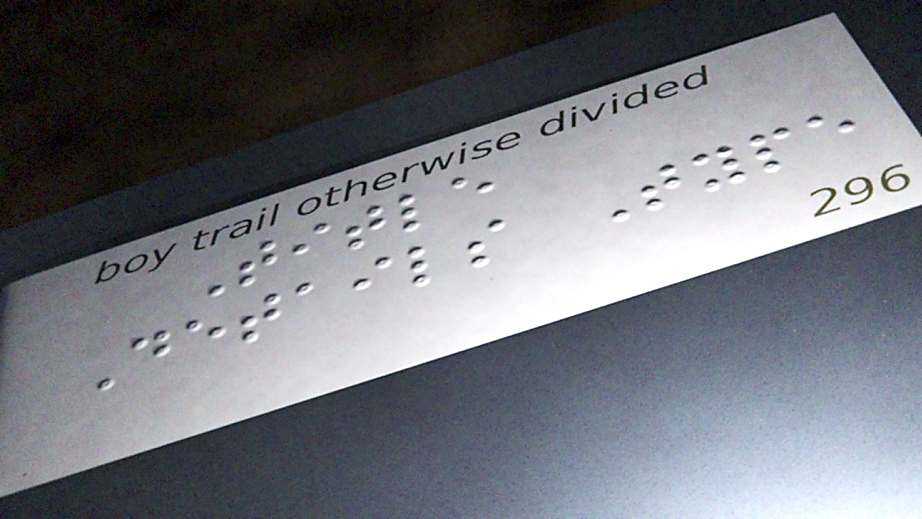Title
Details Type
